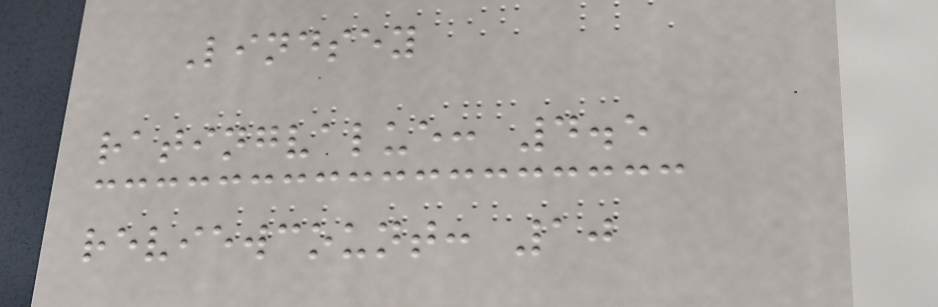Lindsey
ratingvalue: 4.5
reviewcount: 10
